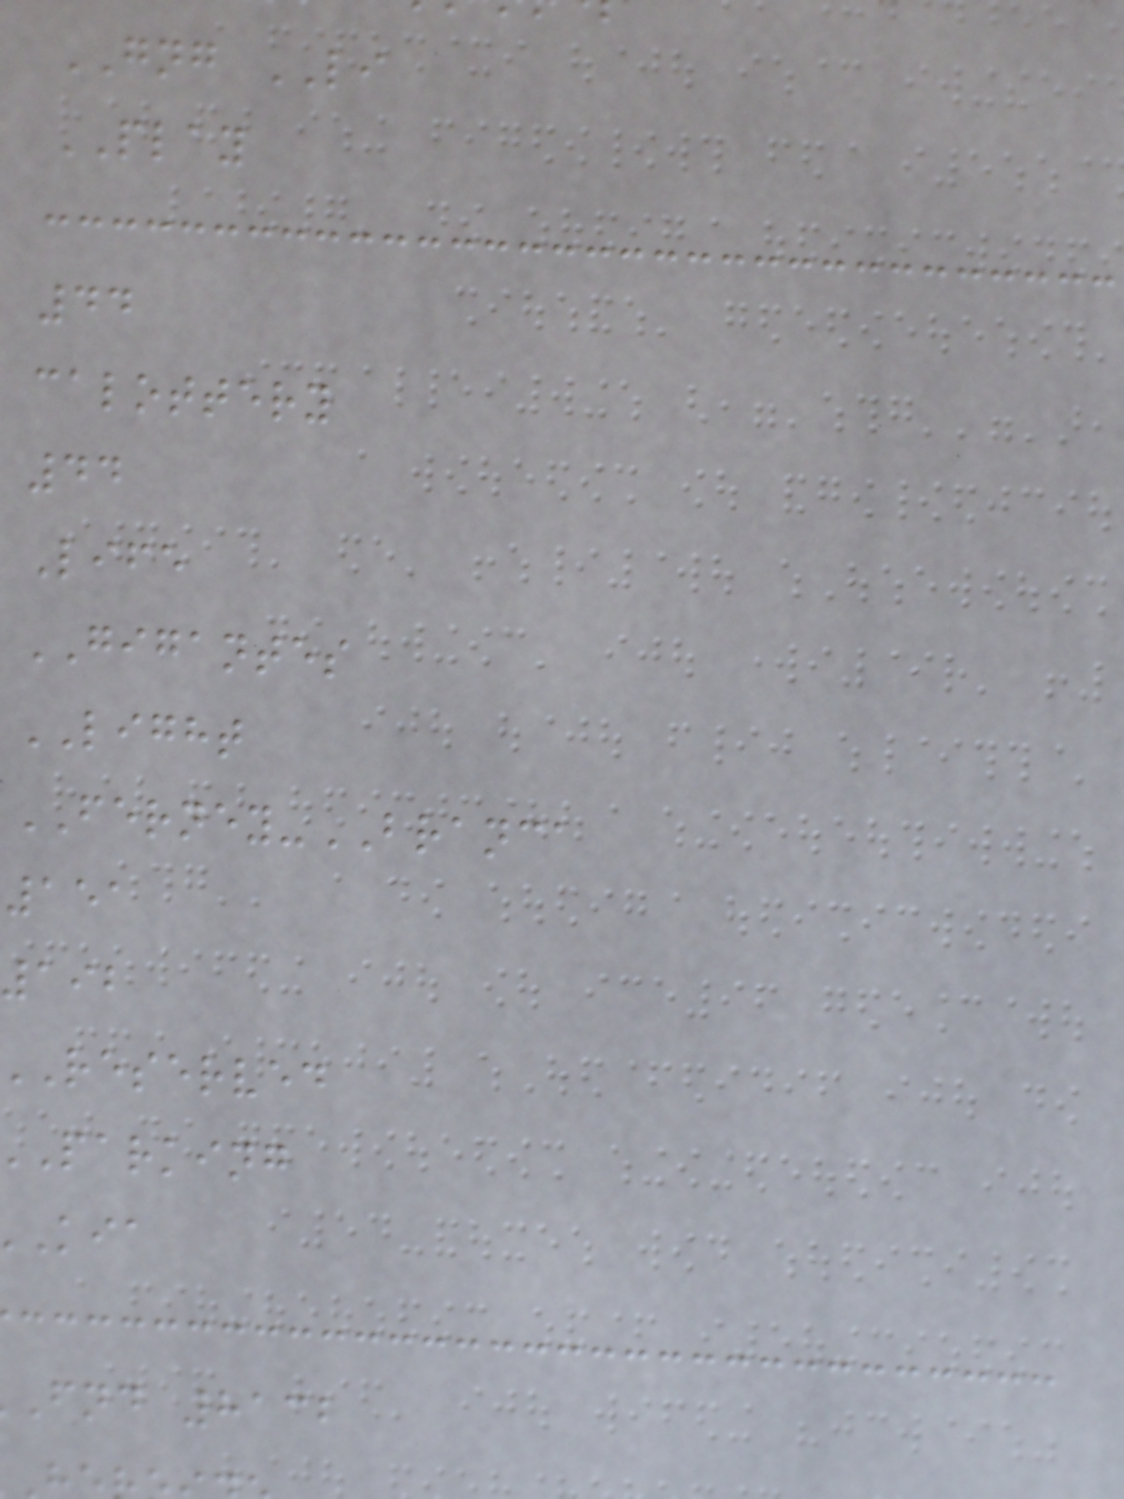GNG LI
PLAY
44
calottery
44
Life
GIGANTES
LIGHT
FERNEY-BRANCA
151
192
reserved
parking
fnd 8132
